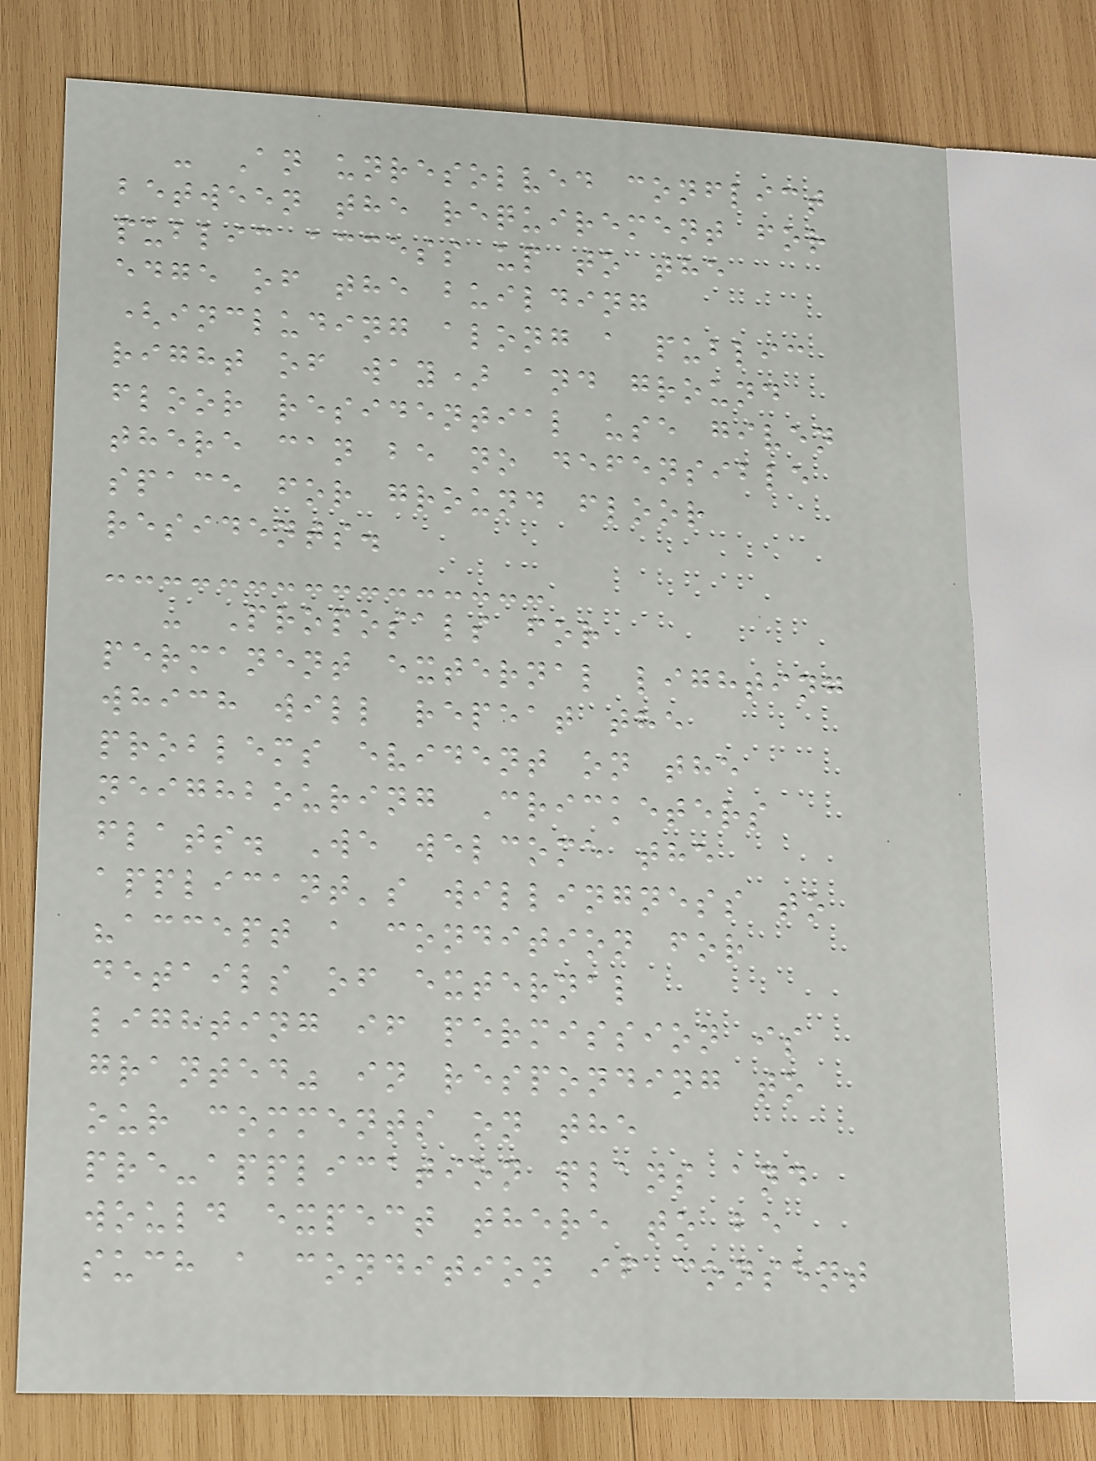- An unresolved conflict
between the requirement for
public access up to the
edge of the building
(including along a public
right of way) and ground
floor residential use given
there can be no defensible
space for ground floor
residents.
- Proposals for
permanent external lighting
which will repeat the
problems evident on the
neighbouring Cricketers
flats. We welcome the
applicant's willingness to
"accept a condition for
details of external
lighting if permission is
granted" in responding to
our comments on the
pre-application plans and
would expect there to be
such a condition if consent
